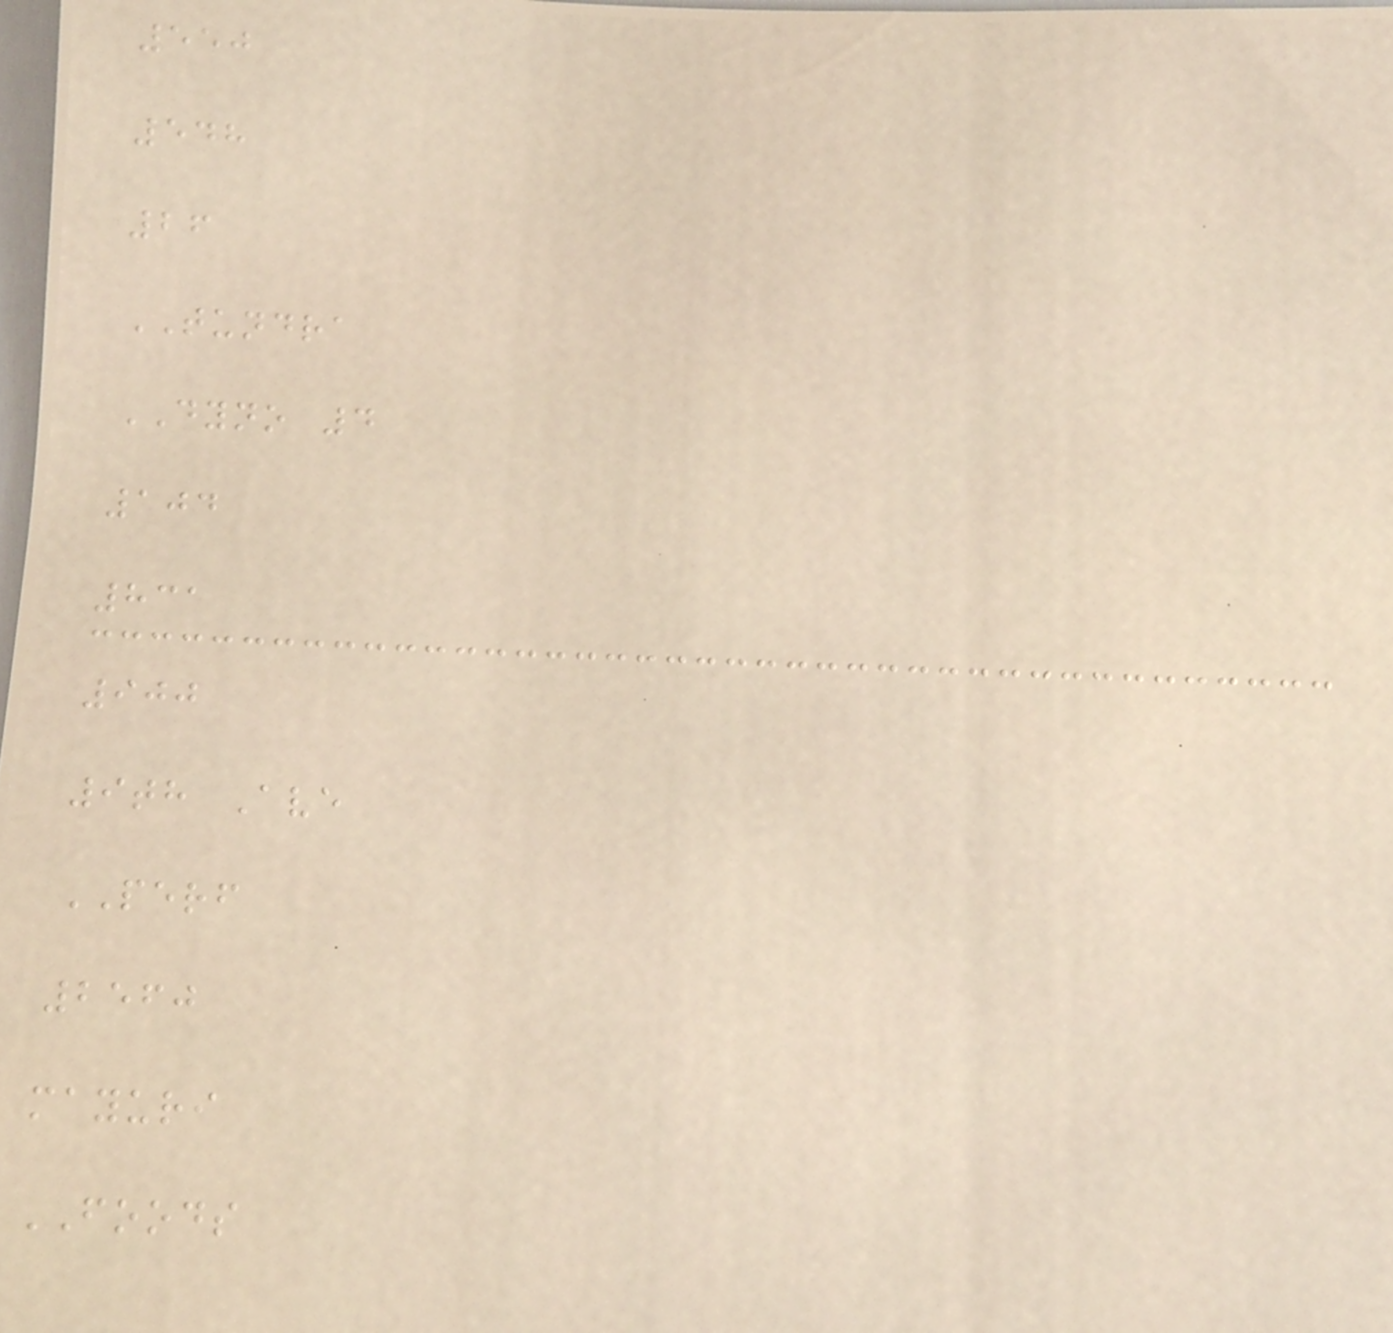550
548
26
TUNDRA
DYNO 4
104
831
900
9th Ave
PERF
2560
mayuri
FOODS
